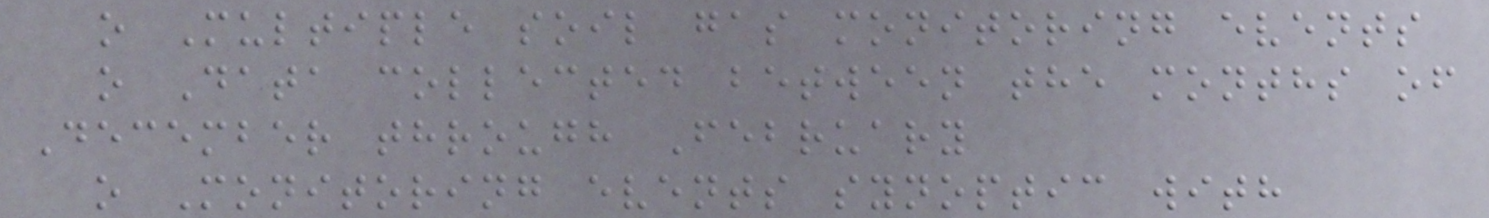o Multiple soil gas monitoring events
o Data collected between the months of
December through February
o Monitoring events synoptic with
